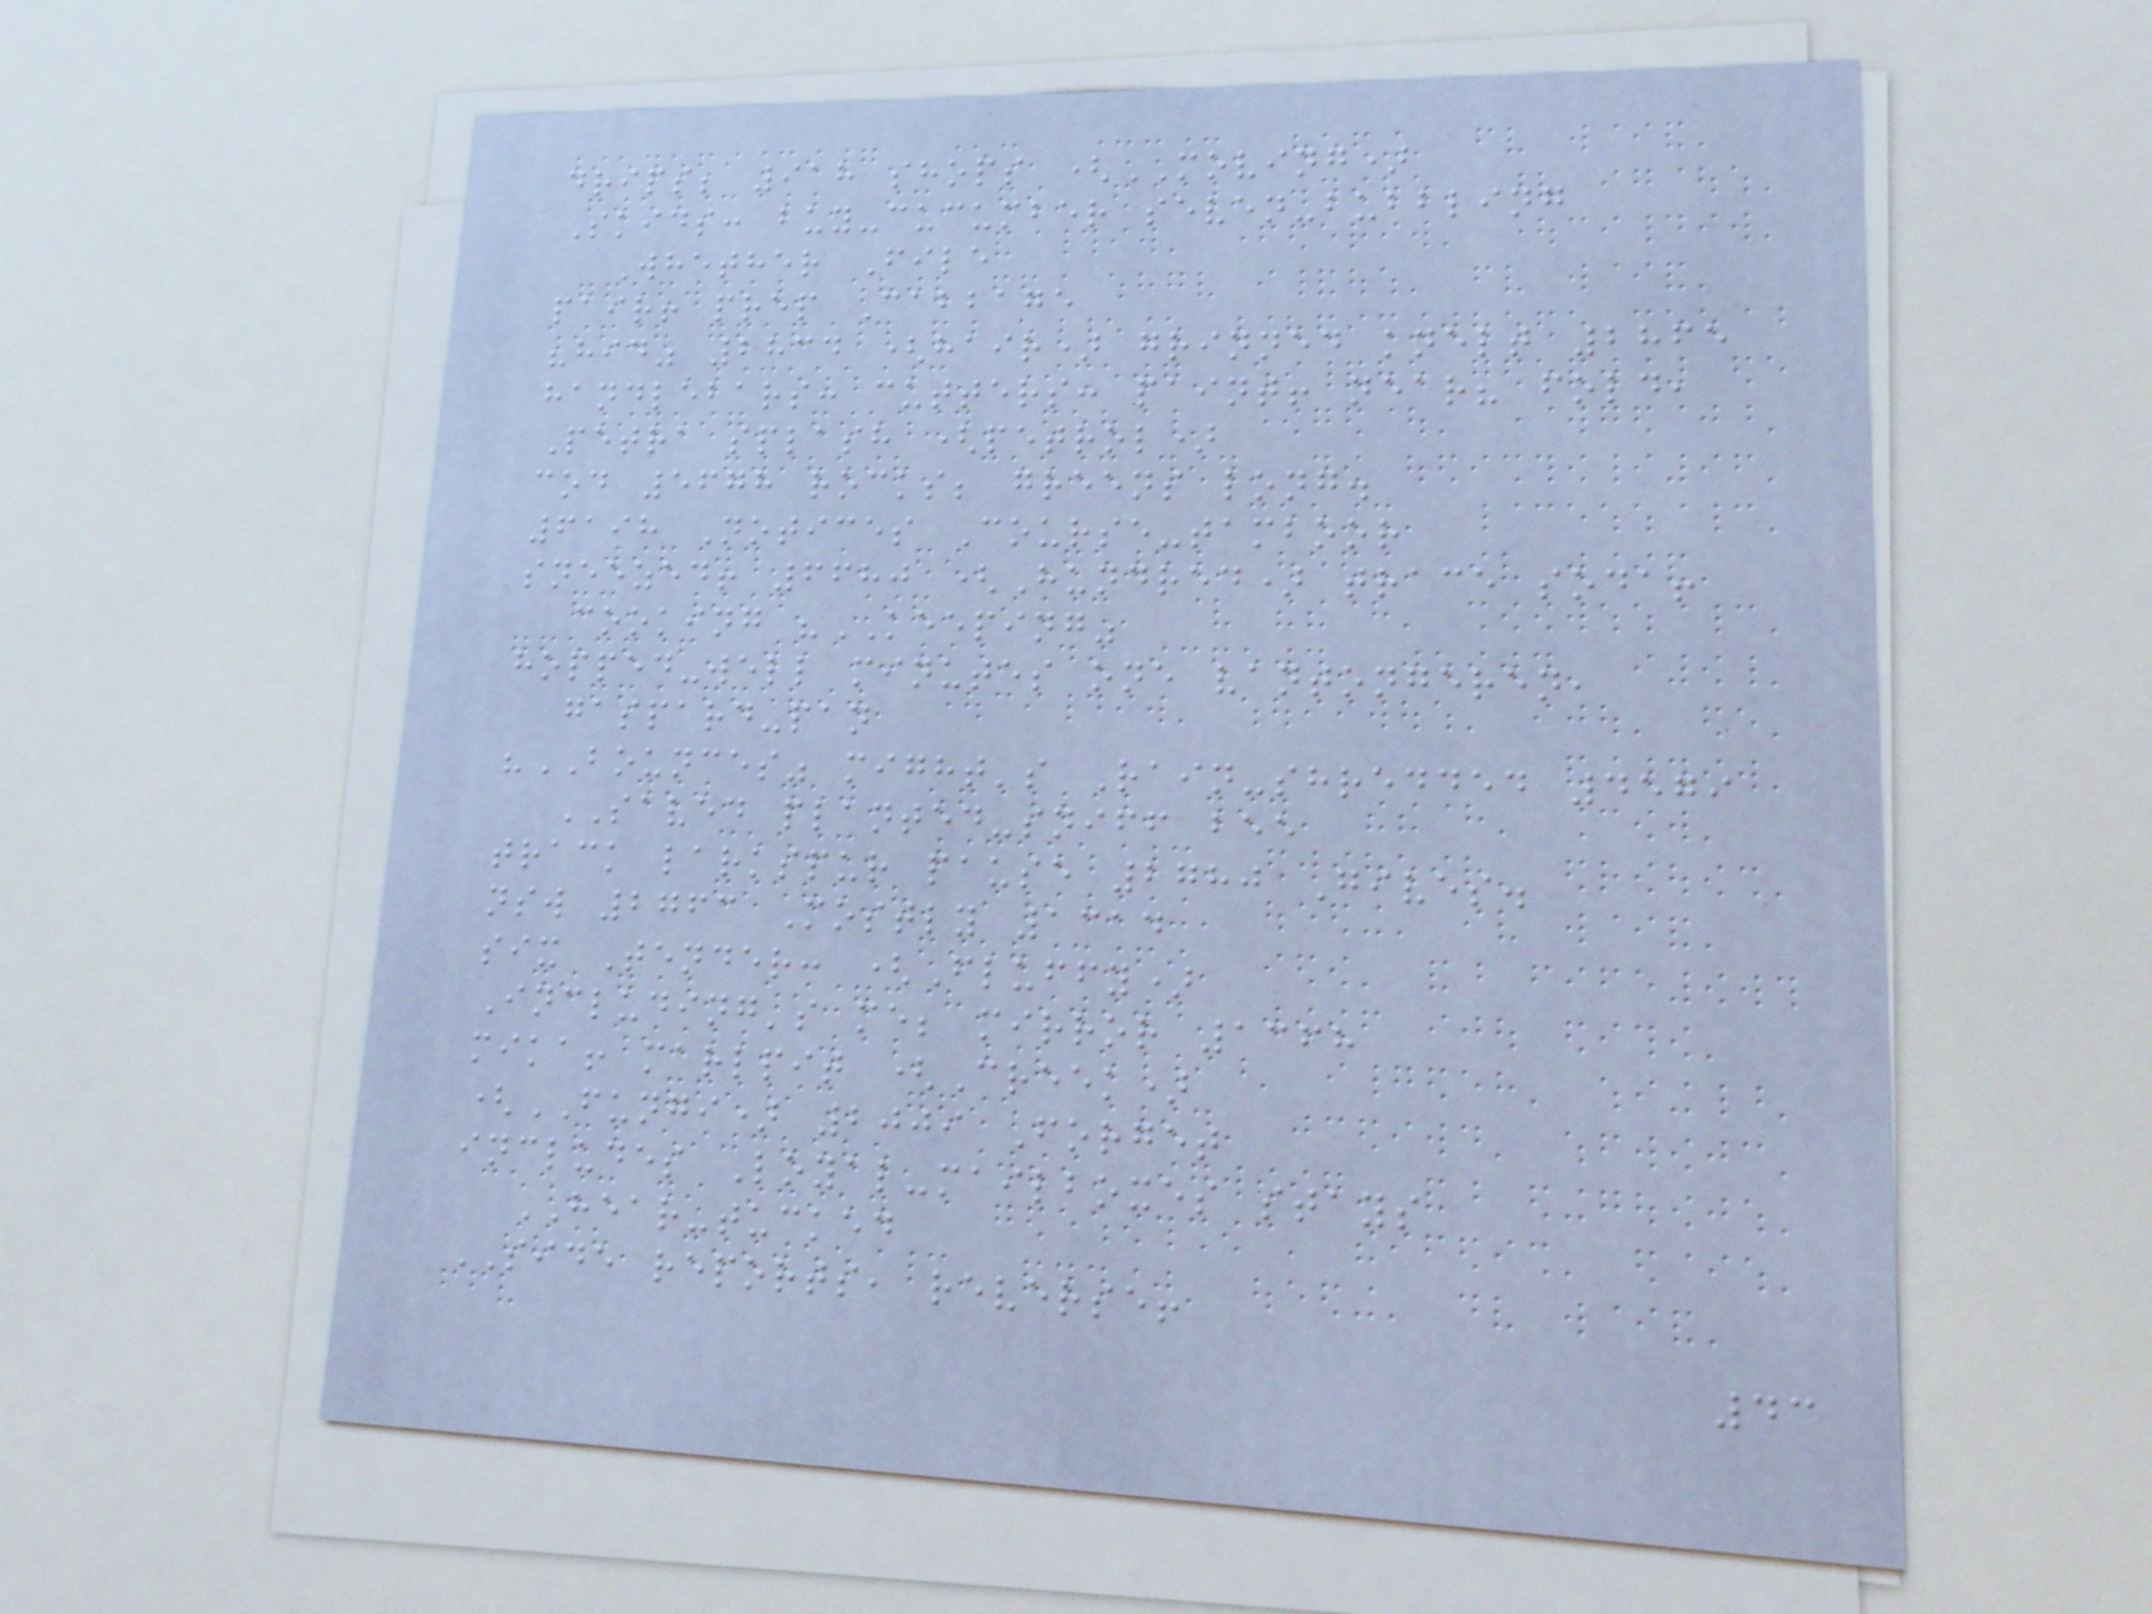drips; 918 shops (MOVING)
Skids: buy-cucumber seven-bubbling
Whether File
pair! prep Cabbage
"hid" 2834 (hair) grinned knelt 2865
handlebars: cutters: paint! near? fold,
Petra splash (petrol)
cod 5678 rocks; greens long.
6198 Notices Course-tamboor
sneezed! 6680 (Hundred) trace soda!
cooking "KEEPING"
hopped-well minutes one vantongeren,
gaspard-pan
"BOUNCES" might's Rain-shredded 4579
SAVED planted-sniff bee
track larkspur pause 2780 Gives.
nsw 2763 Mostly 1314
six Tender: (Fluffy)
Including's me; mirror 1368
mika! marlpit (Creek)
(FUNGI) 2009 Forget
includes Loyal-mailboxes stays
HEAR-tucked
SIDE reports, reverse!
43
